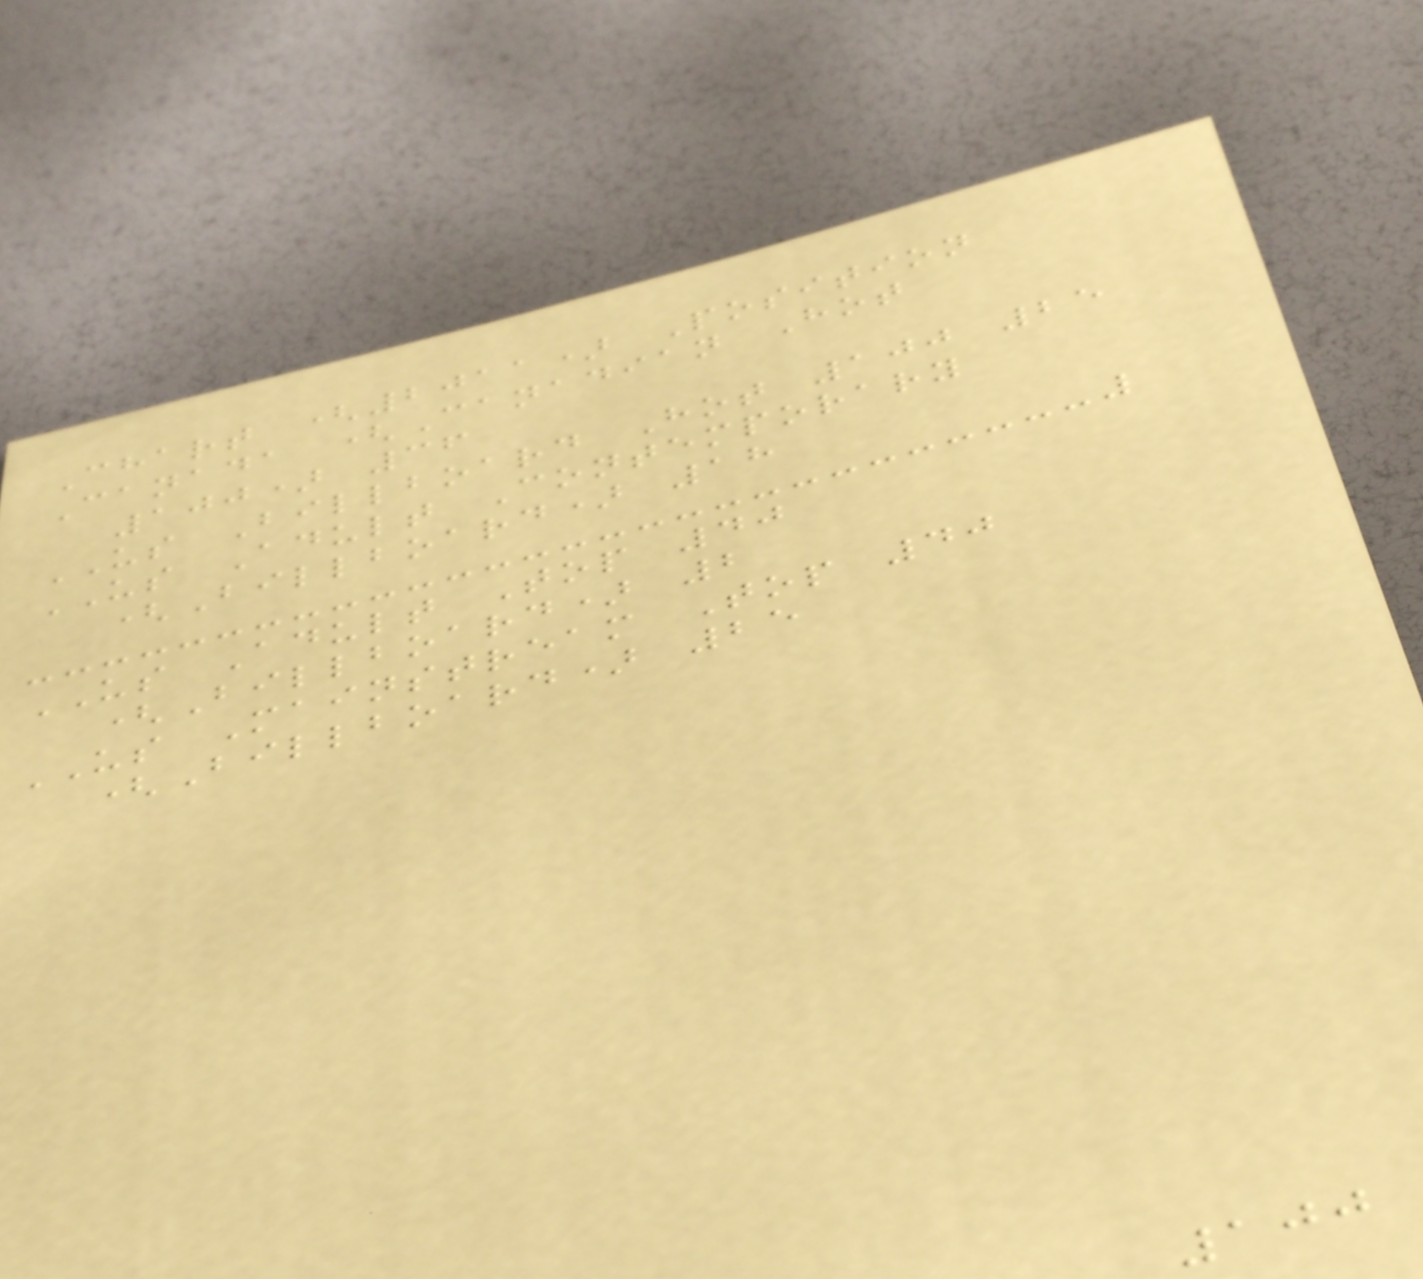Chart (2011) Position
Canada (Canadian Hot
100) 36
US Billboard Hot 100 25
US Adult Contemporary
(Billboard) 18
US Adult Top 40
(Billboard) 2
US Mainstream Top 40
(Billboard) 25
100
